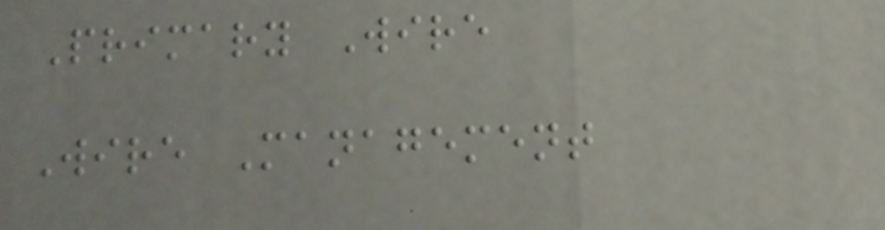Primary Wire
Wire Management
